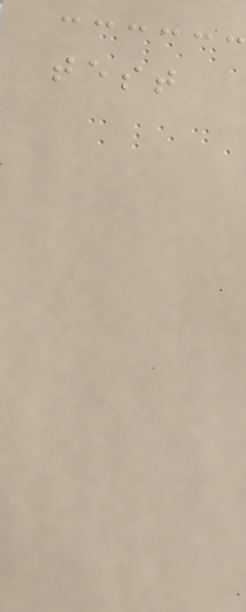test
